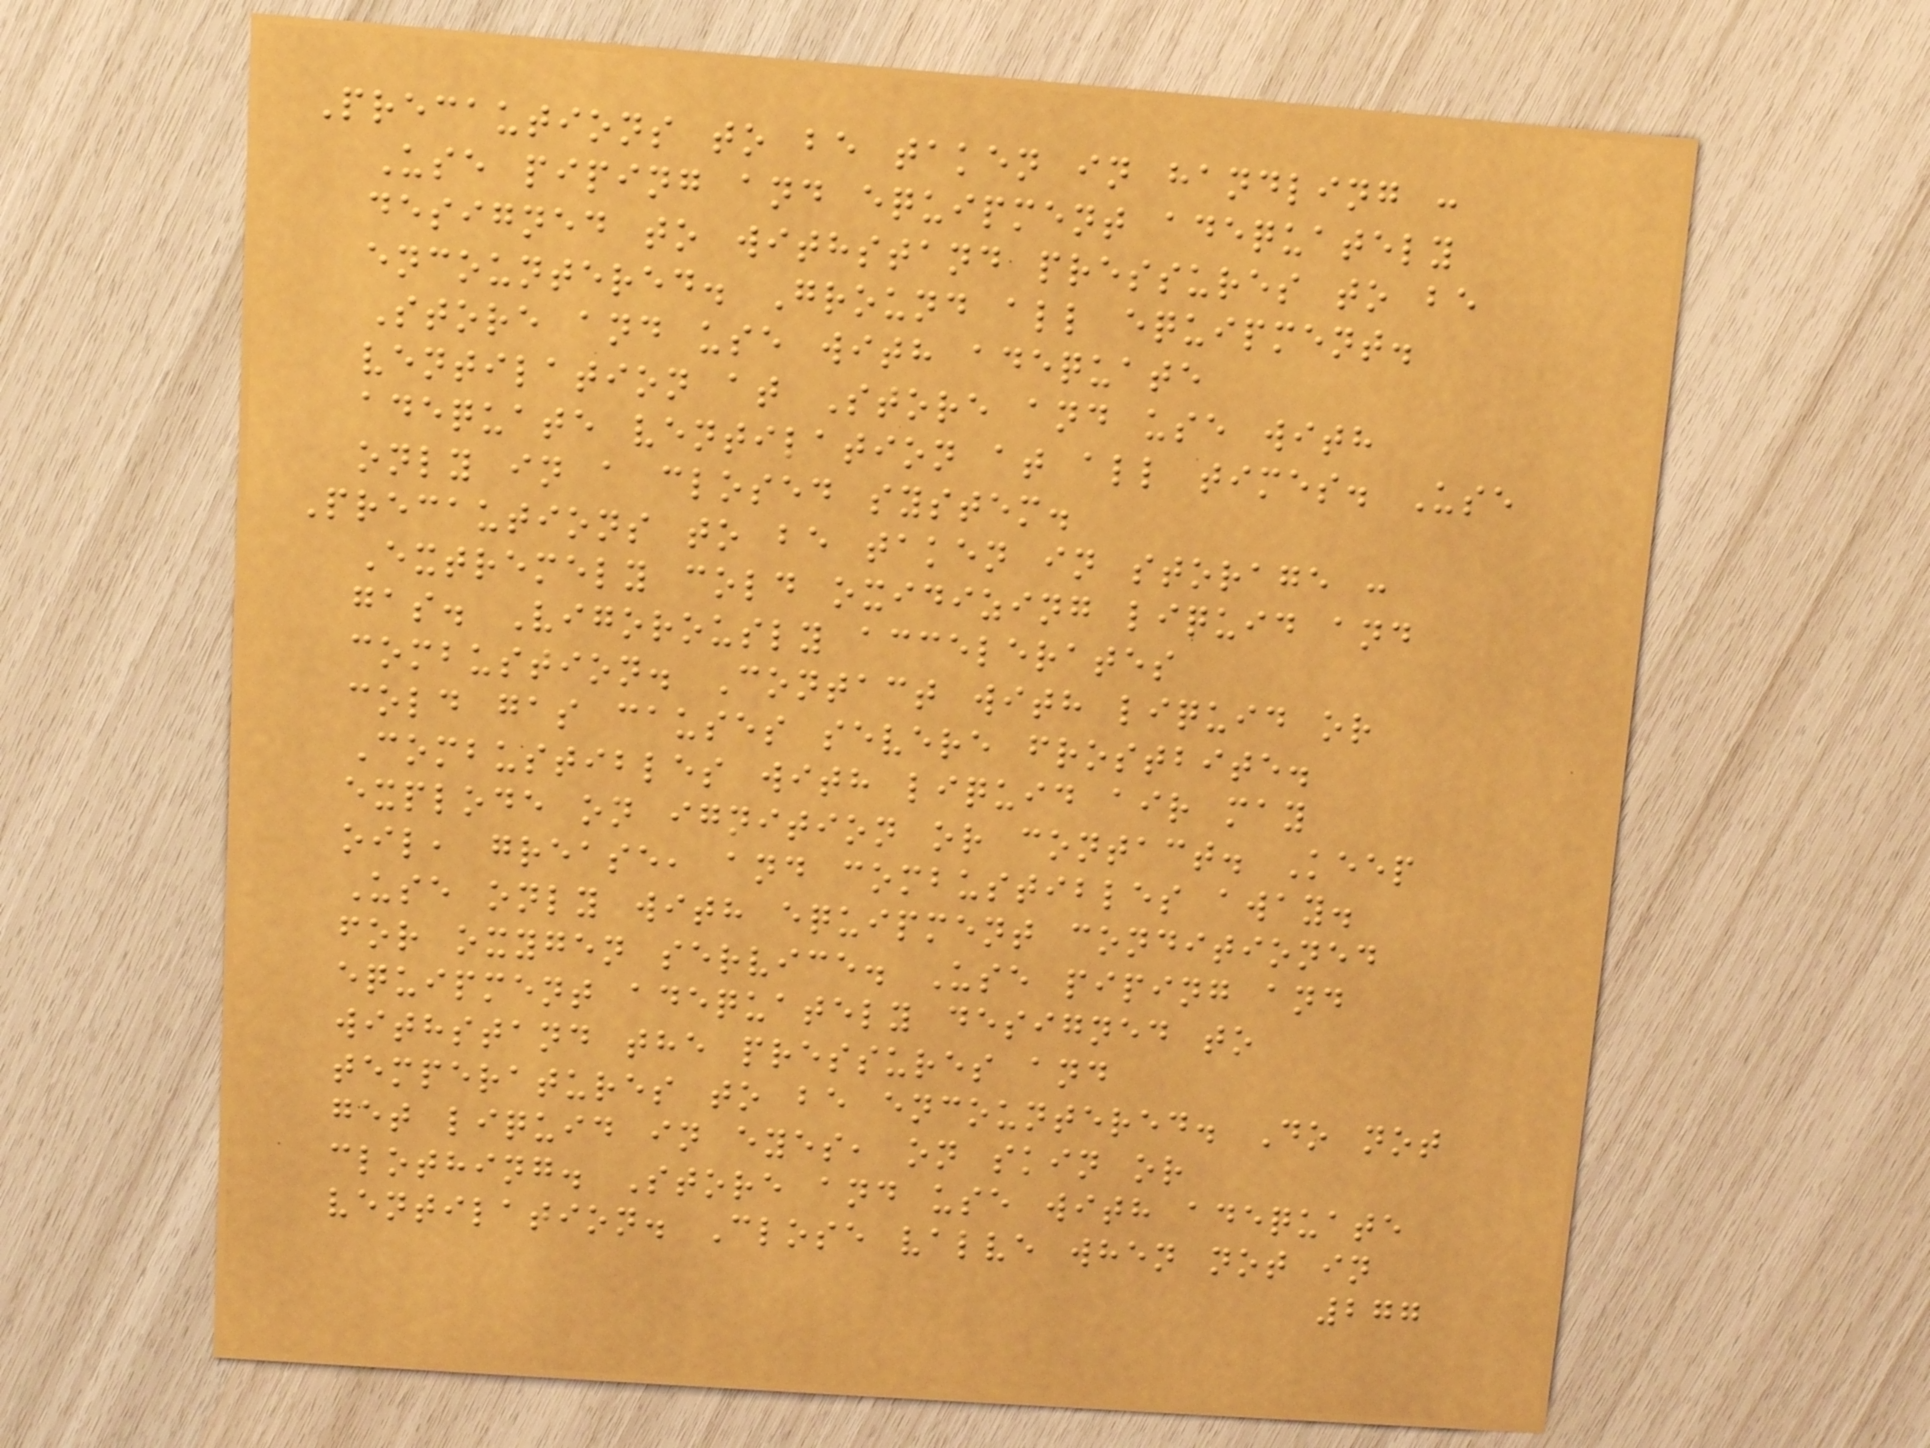Precautions to be taken in handling :
Use piping and equipment adequately
designed to withstand pressures to be
encountered. Ground all equipment.
Store and use with adequate
ventilation at Store and use with
adequate ventilation at all times. Use
only in a closed system.
Precautions to be taken in storage :
Extremely cold oxidizing liquid and
gas. Vigorously accelerates
combustion. Contact with liquid or
cold gas causes severe frostbite.
Combustibles with liquid air may
explode on ignition or contact. Keep
oil, grease, and combustibles away.
Use only with equipment conditioned
for oxygen service. Use piping and
equipment adequately designed to
withstand the pressures and
temperatures to be encountered. Do not
get liquid in eyes, on skin or
clothing. Store and use with adequate
ventilation. Close valve when not in
277
